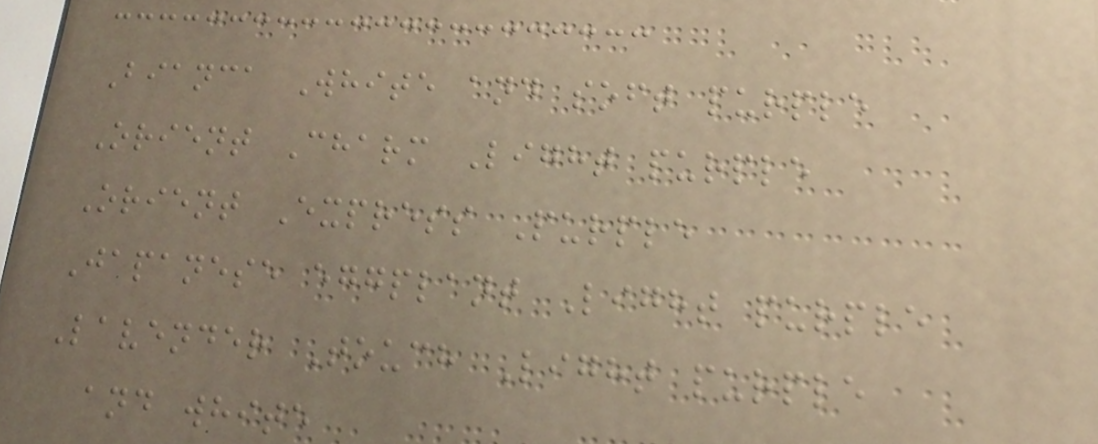Bianca White and soft purple
Orient Charm Light purple
Orient Express Purple
Japanese eggplant Light purple
Lavender Touch Light purple
and white
